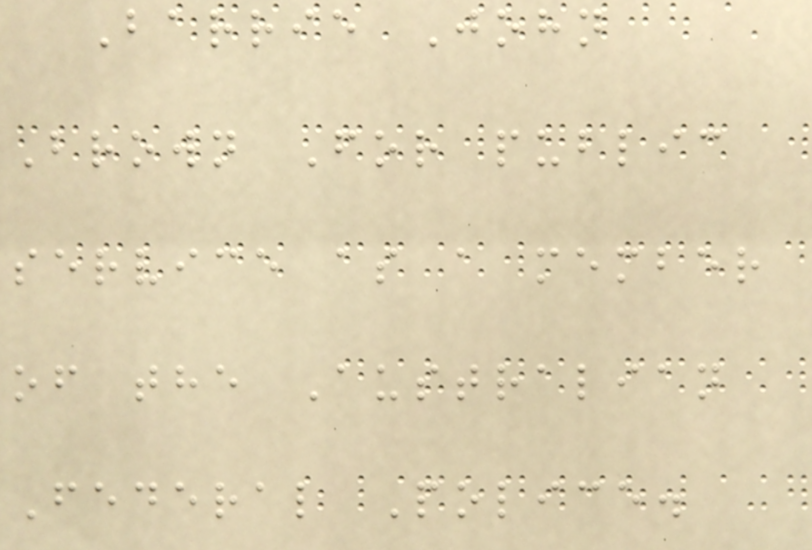Barrie John
Brown For public
service as a member
of the Australian
Federal Police.
